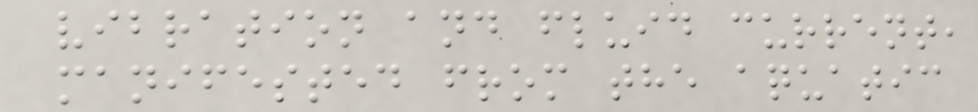vibration and fluid current,
manifested from the aquatic
